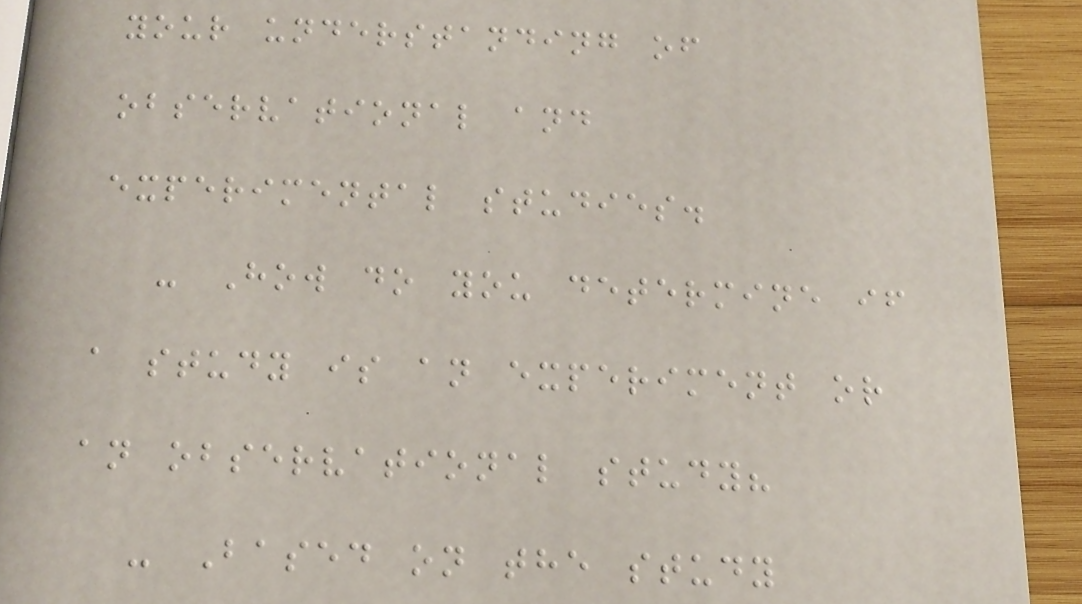your understanding of
observational and
experimental studies.
- How do you determine if
a study is an experiment or
an observational study?
- Based on the study
